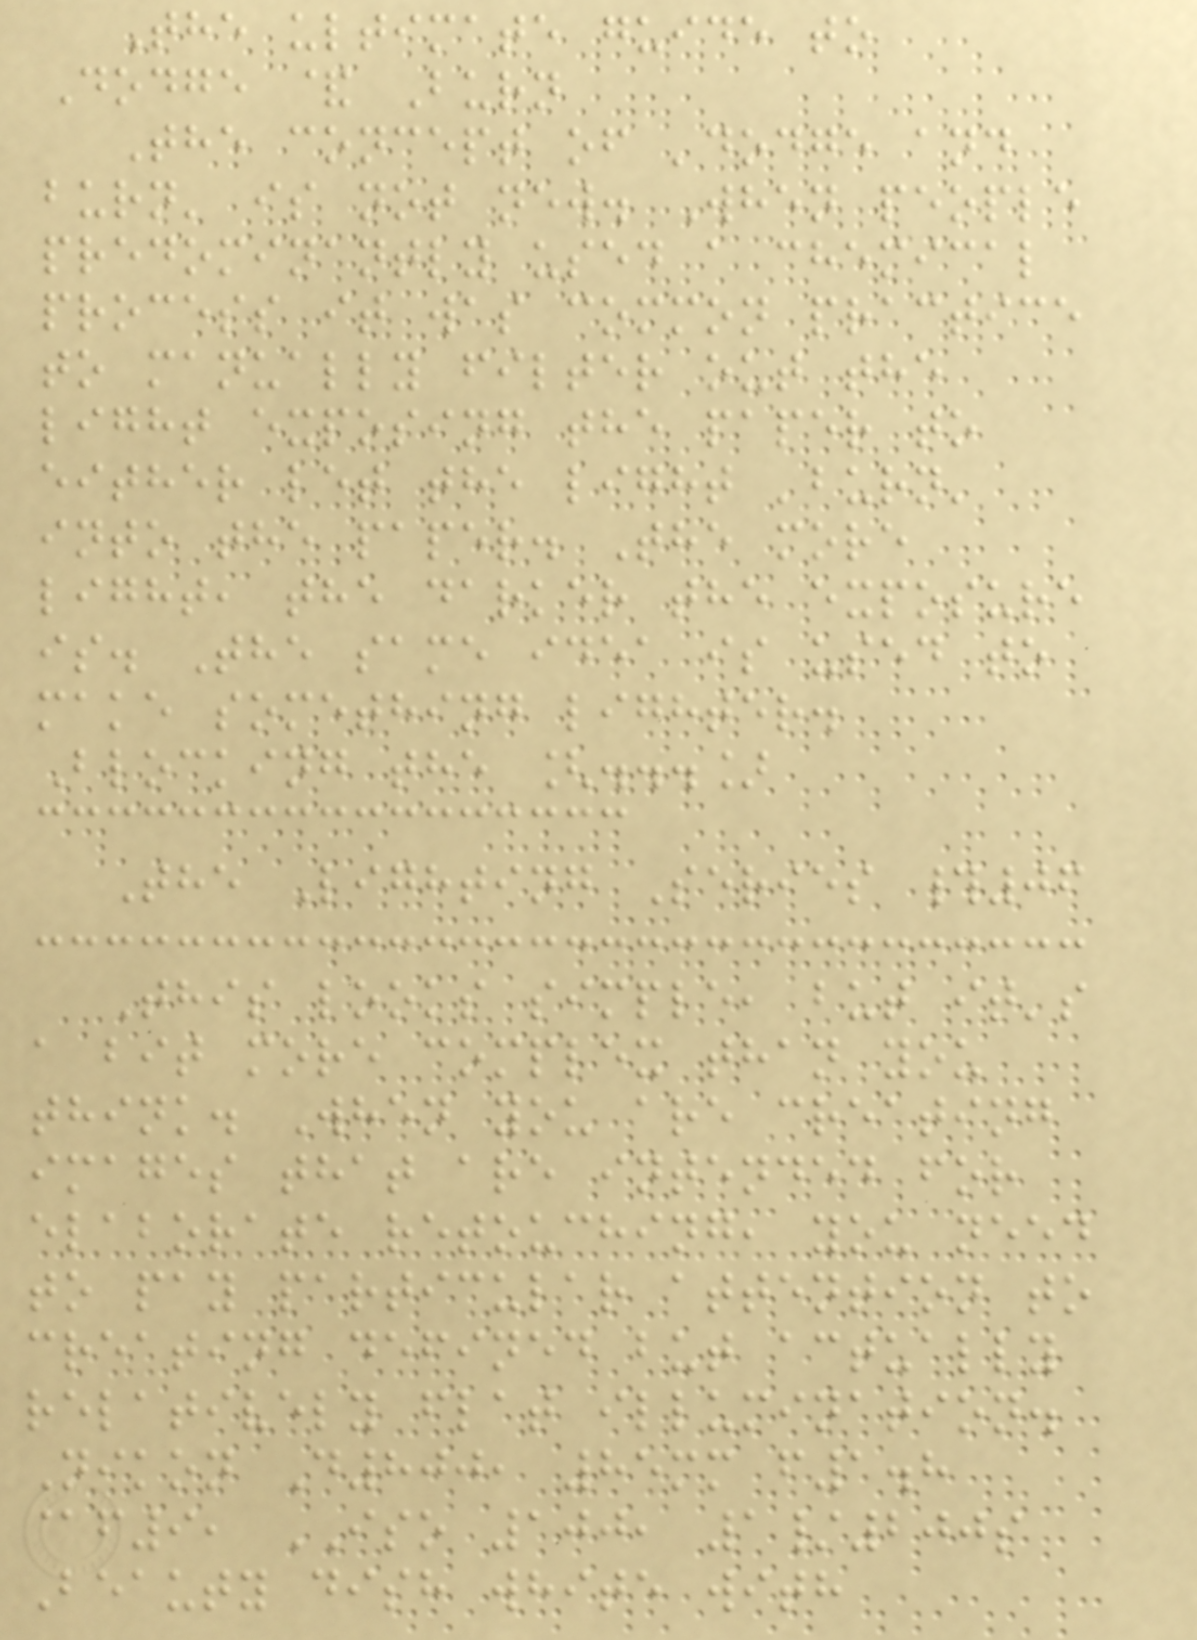The ultimate guide to
Dodge & Burn
The concept of 'dodge and
burn' is not new. When people
predominantly used a chemical
process it was common practice
to manually filter out the
light exposing the paper to
either let the light 'burn'
into the paper. The more
light, the darker the exposure
is. The same idea is used to
make something lighter.
Blocking the [...]
The Lighting Series #06
This looks simple, but it's
a bit more complex than you
think. When you are creating
images that are intended for
elaborate retouching, you need
to pay particular attention to
creating defined but actually
relatively flat illumination.
Nikon D800, 85mm f1.8
@f9, ISO 100, 1/200s
Beauty dish white with
